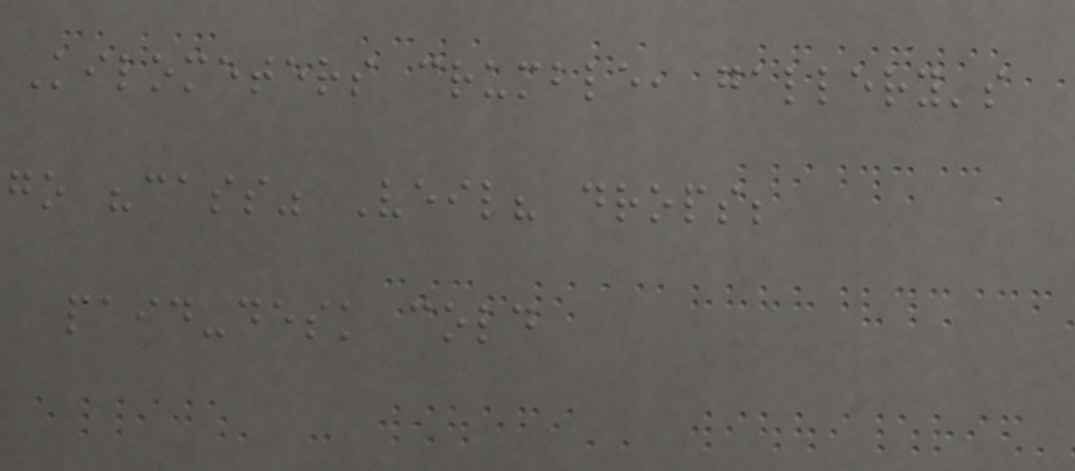Kilometers crumble, gallery's
go "cass" Veil? drops;
paid-desk cold
